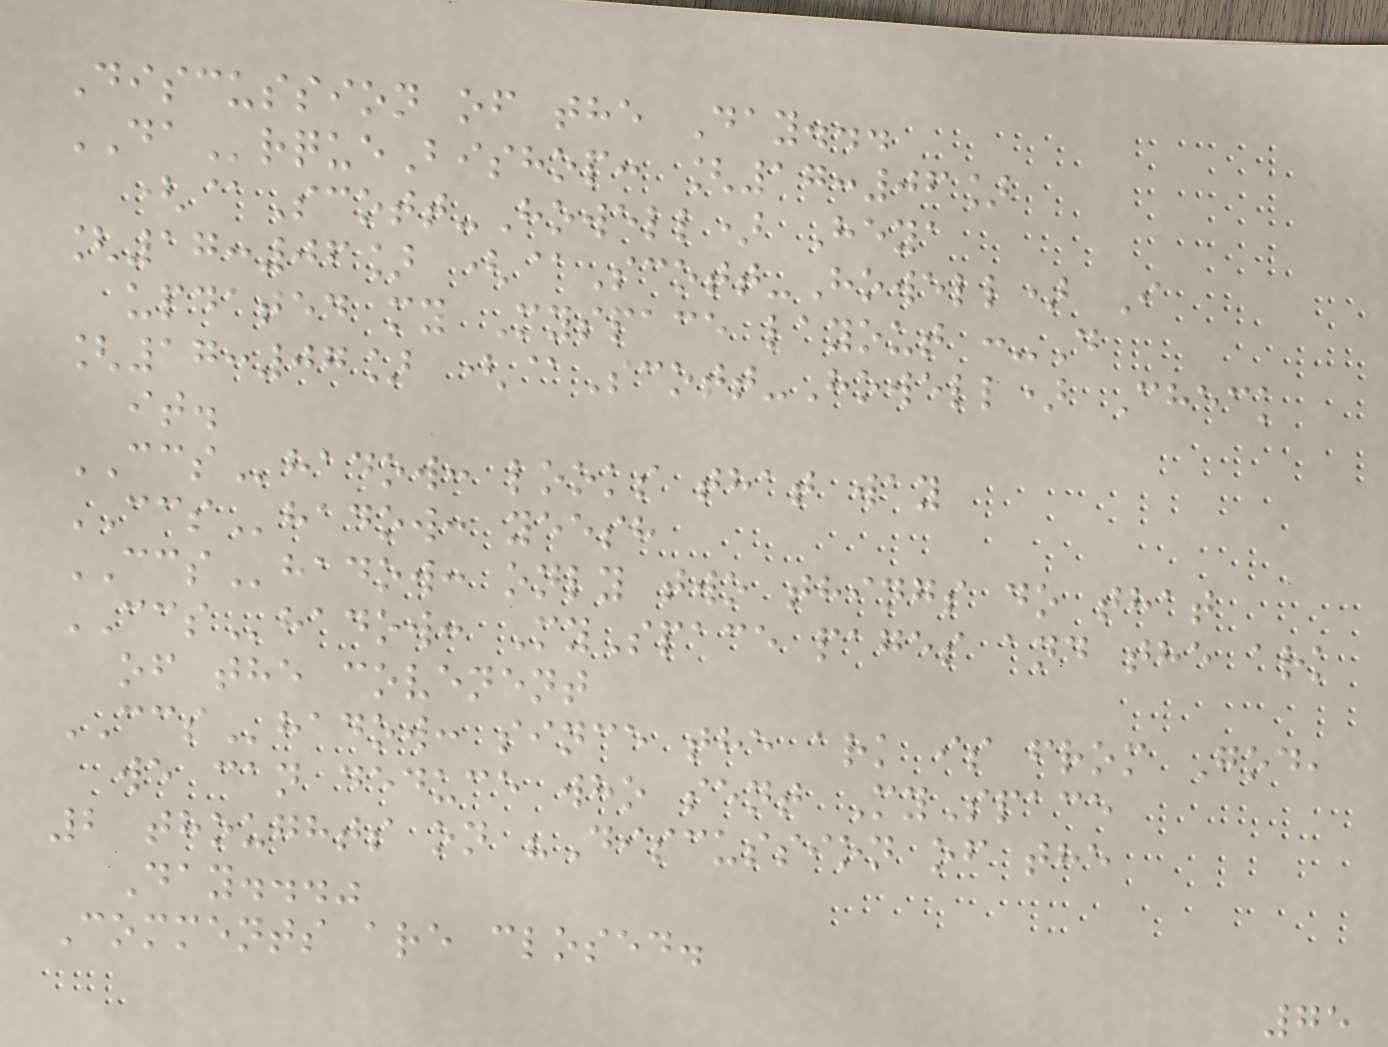Discussion of the Day...
DArqueBishop: [17:06]
(@Scott-Howell) Heya
[17:06] (@Scott-Howell) I
updated my Myspace layout :-D
[17:07] (@Scott-Howell) Check
it.
CCShadow: looks that way
CCShadow: yeesh
CCShadow: only two things do that
CCShadow: MySpace pages and the ark
of the covenent
CCShadow: since the ark is from God,
we can deduce who sent MySpace
2 thoughts on "Discussion of the
Day..."
Comments are closed.
75
